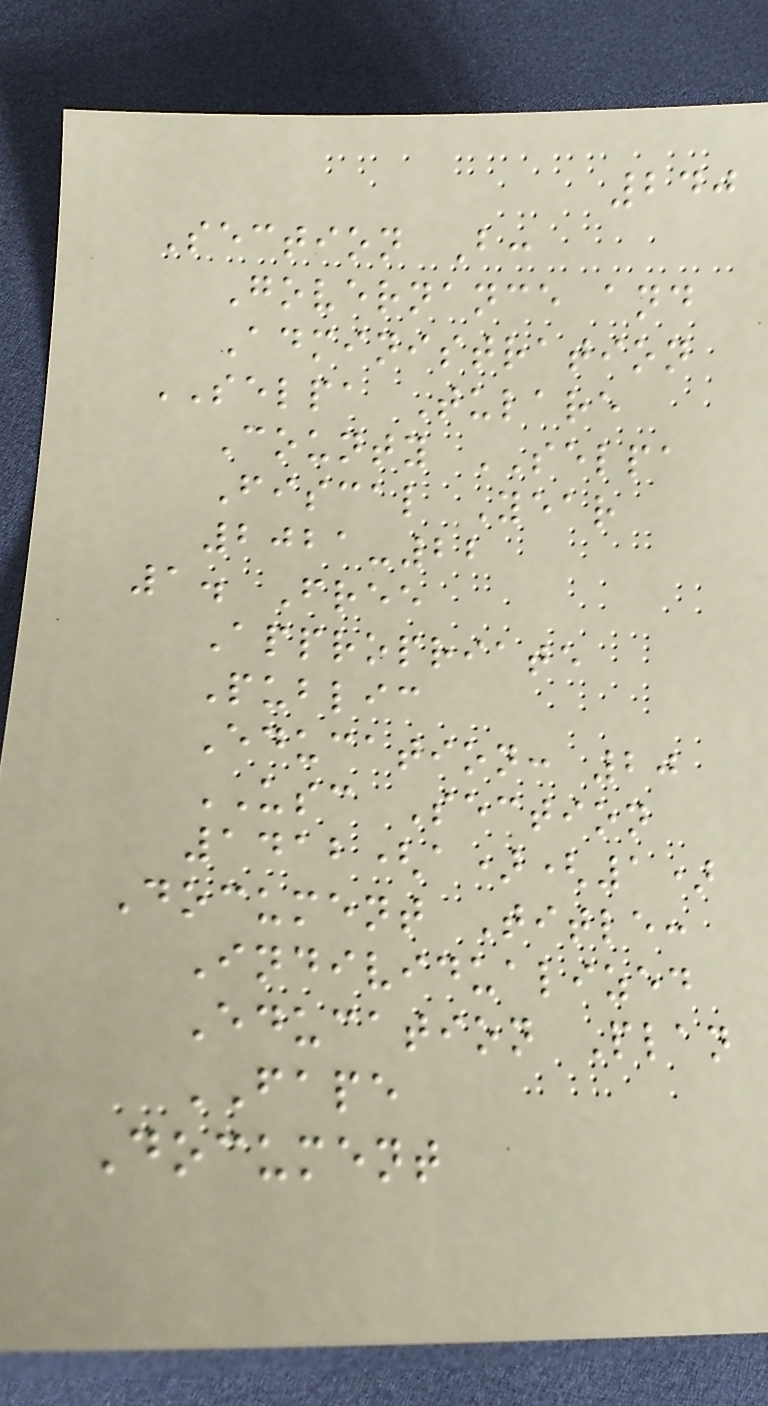240
Section B:
Governance and
Administration
SELPA Tulare
County SELPA
Fiscal Year
2021-22
1. Free
Appropriate
Public
Education: 20
USC Section
1412(a)(1)
Document Title:
Individualized
Education Plan
FAPE
Document
